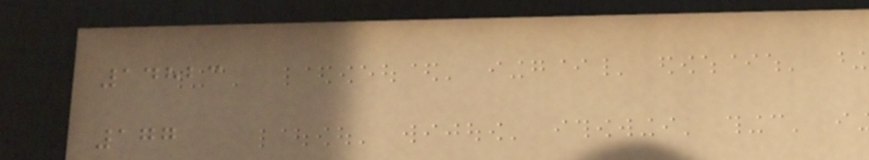14823
177
